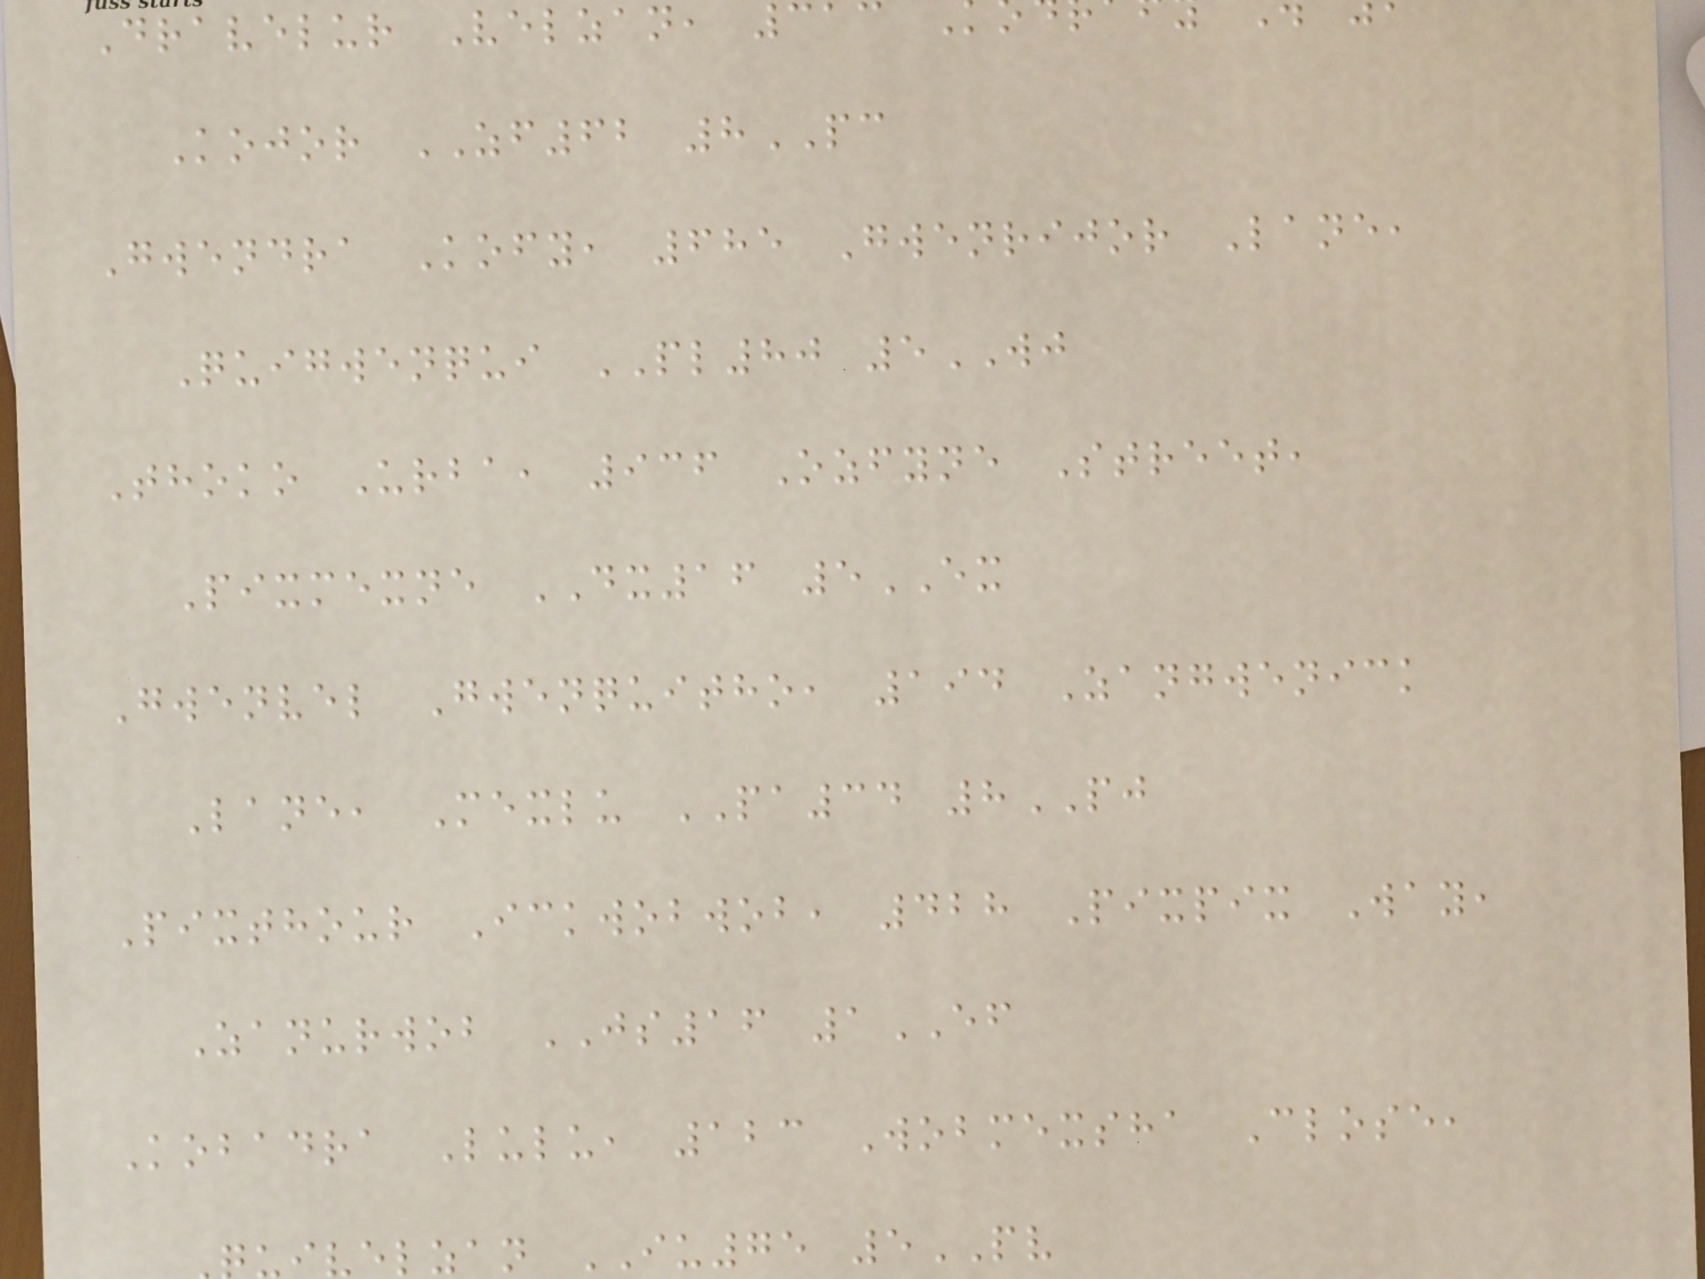Dravelur Velzan, 31
Kojor ZF62 8PC
Gwendra Kofy, 685 Gwenrijor Lane,
Quigwenqui PL80 5WJ
Thoko Urba, 936 Ozfyne Street,
Pixmexne DX16 5EX
Gwenvel Gwenquitho, 194 Zangwenick
Lane, Mexlu PA34 8PJ
Pixthour Ickwobwob, 428 Pixpix Way,
Zanurwob JS16 1EF
Kobadra Lulu, 123 Wobmexsha Close,
velzan IU75 5PV
